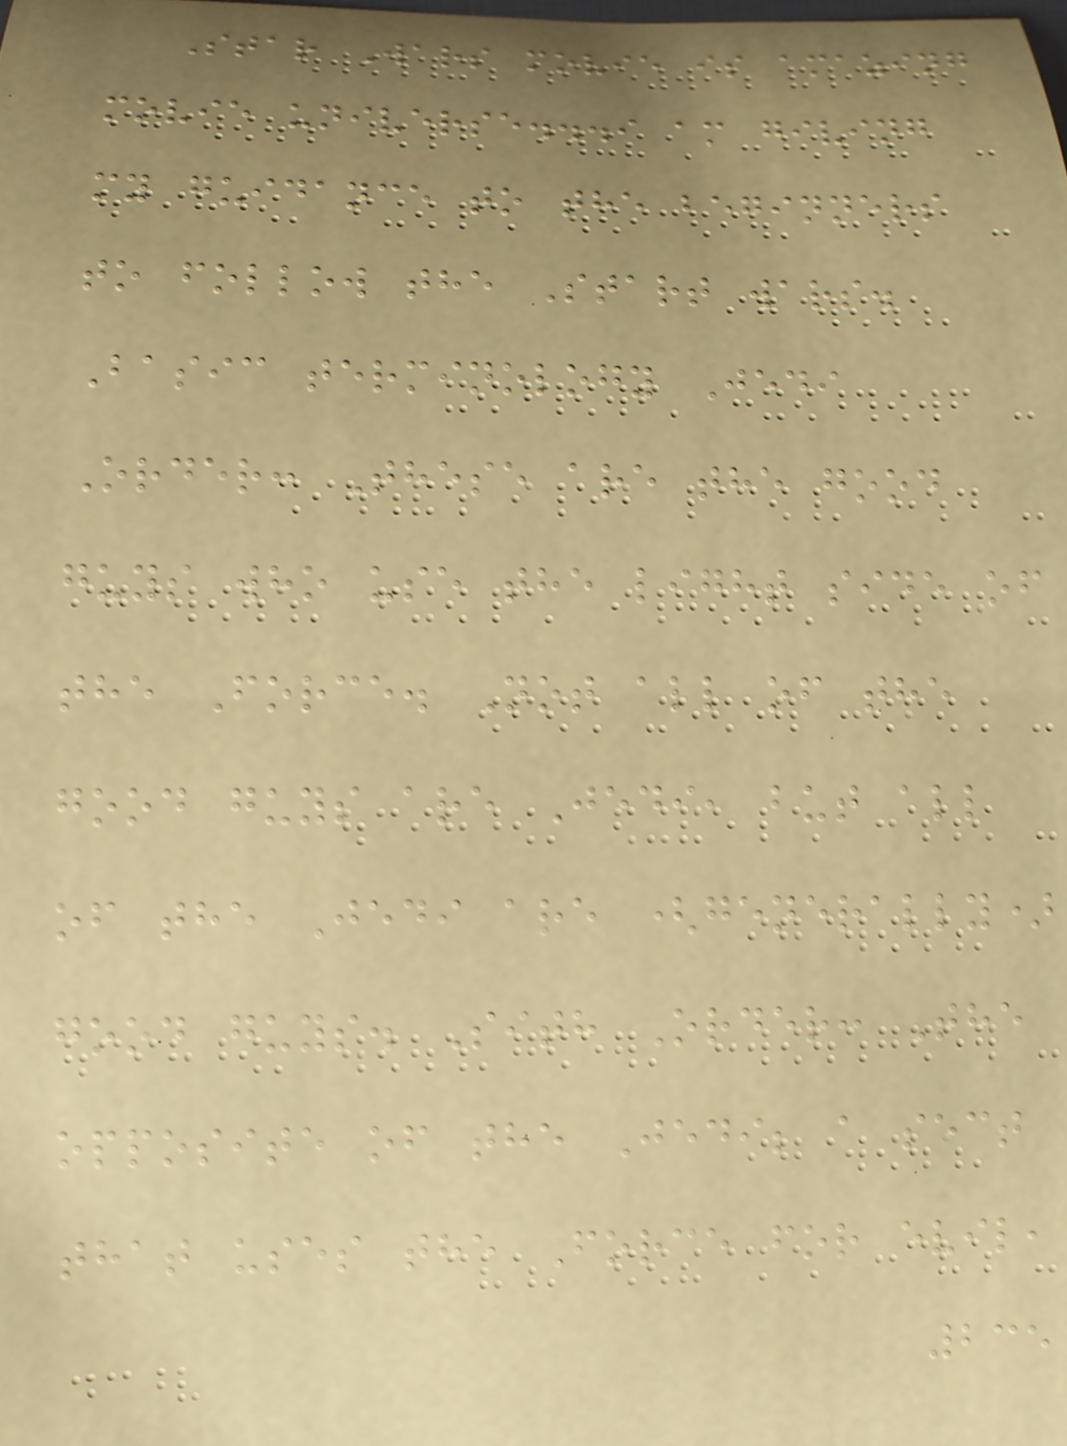Star Wars movie is amazing
movie universe...i am giving
my guidance to the beginners
to follow the Start wars.
Basic terminology Jedi
Order: These are the good
guys who use the light side of
the Force. Not all of the
good guys are Jedi, but all
of the Jedi are (generally)
good guys. Sith Order: The
opposite of the Jedi; a sect
that uses the Force for evil,
235
